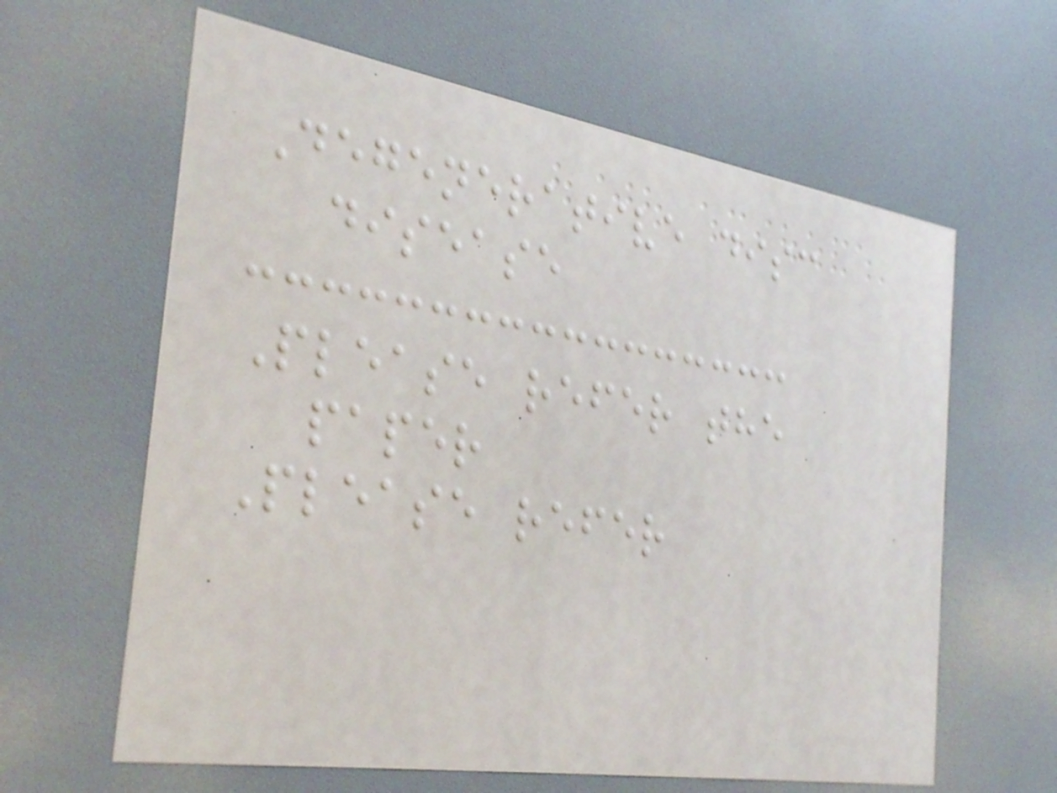Degenerative disc
disease
Please refer the
paper
Please refer
